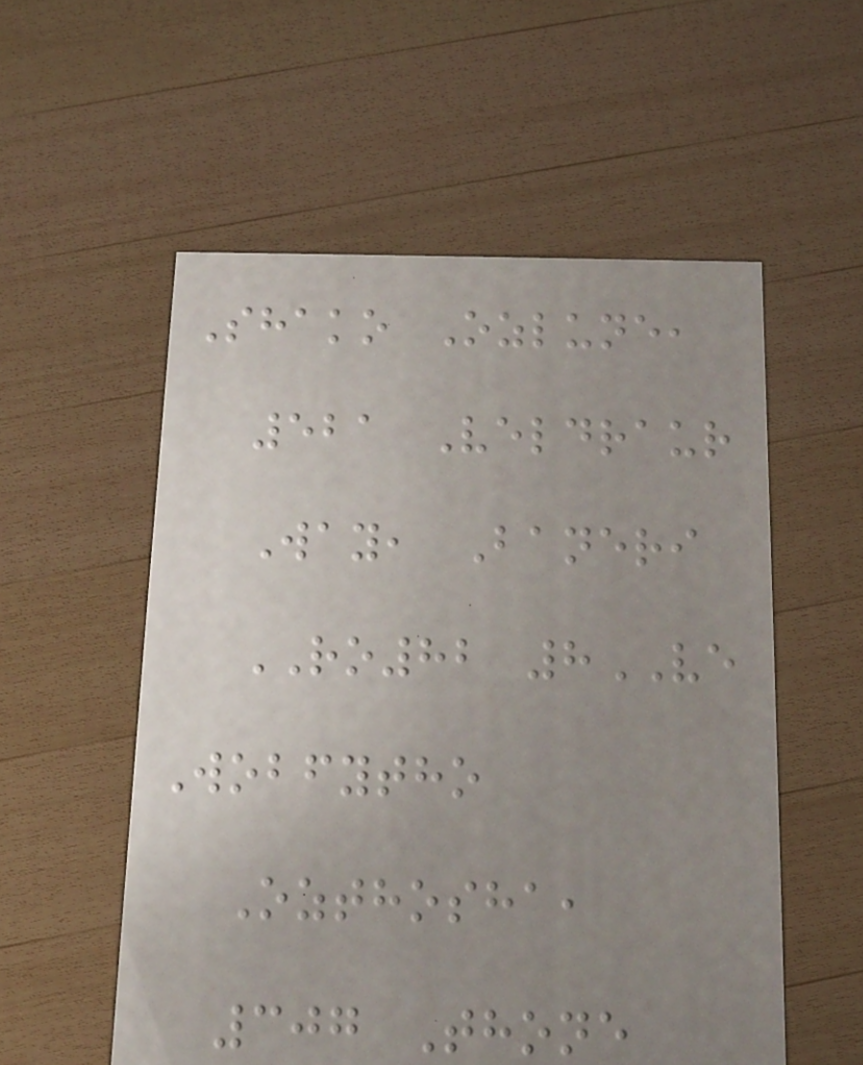Shako Ozlune,
521 Veldraur
Way, Baneri
RO82 8VE
Wobfytho
Ozthosha,
307 Thone
